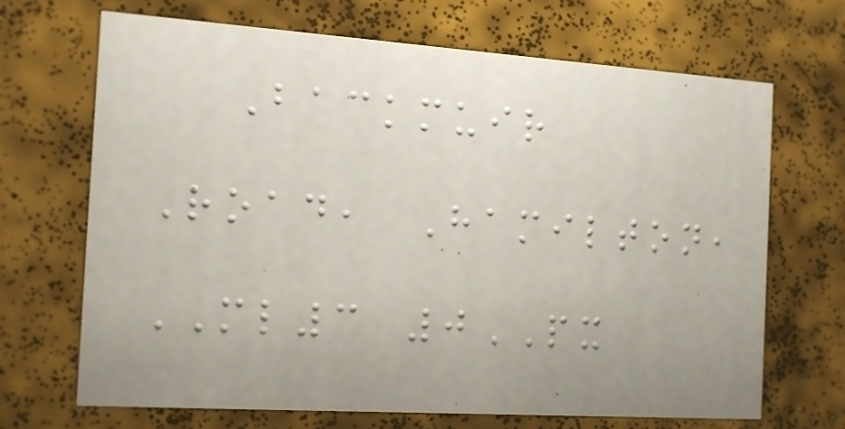Backmuir
Road, Hamilton,
ML3 0PX
